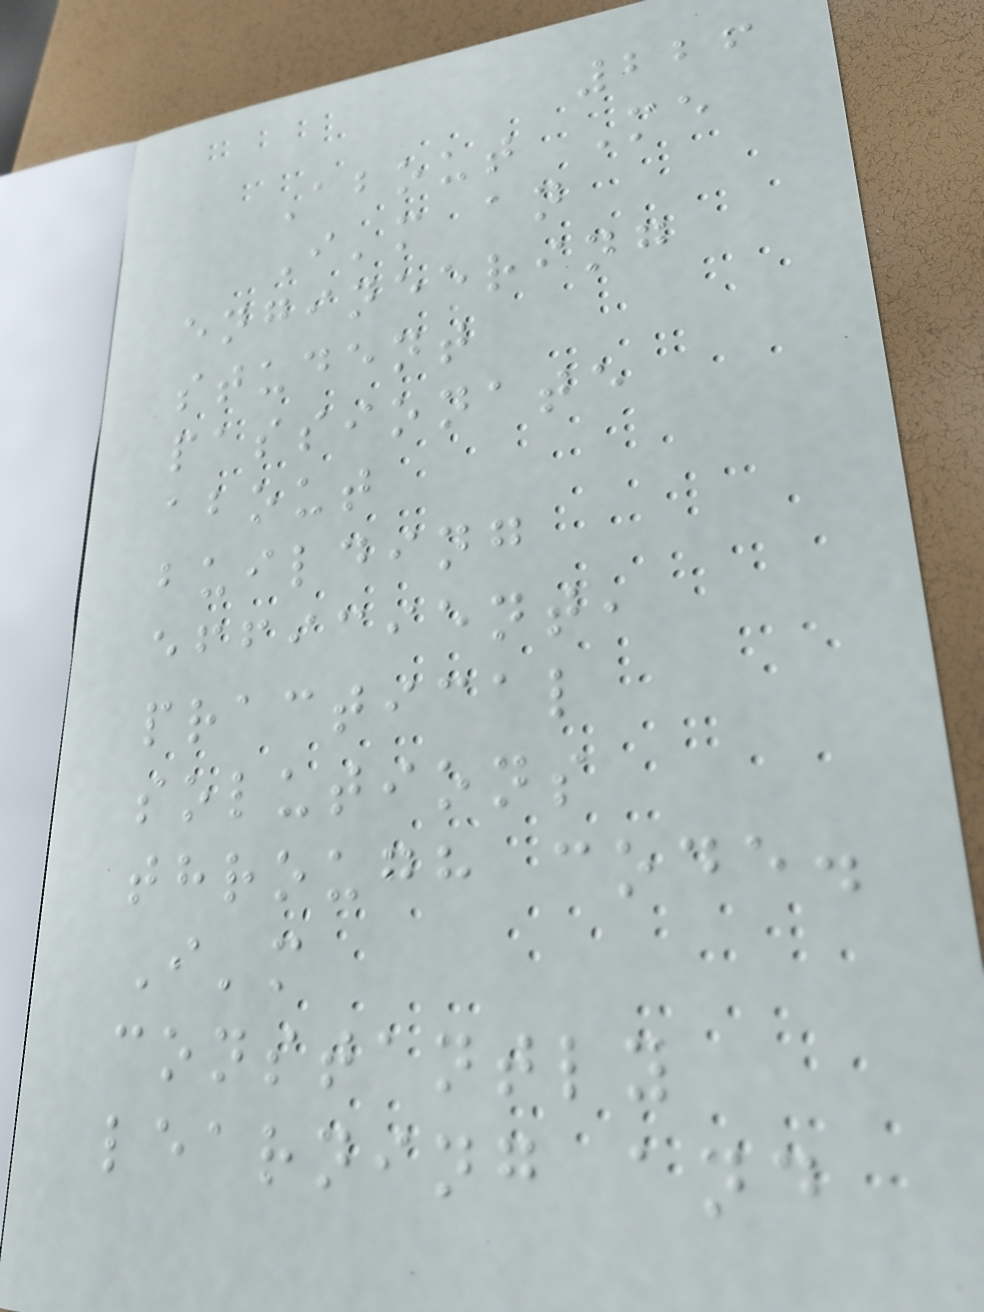226
About Me
I'm an
engineering
student
passionate
about
building
efficient,
practical
solutions
through code.
I'm
constantly
learning and
